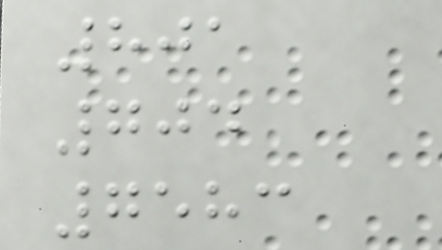801
704
7583
